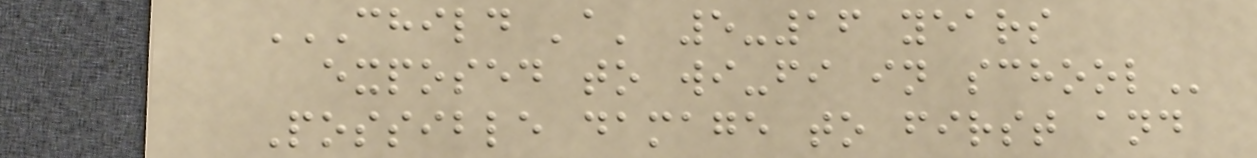CHILD 'A' 5-16 YEARS
EXPOSED TO WI-FI IN SCHOOL
Possible damage to first and
